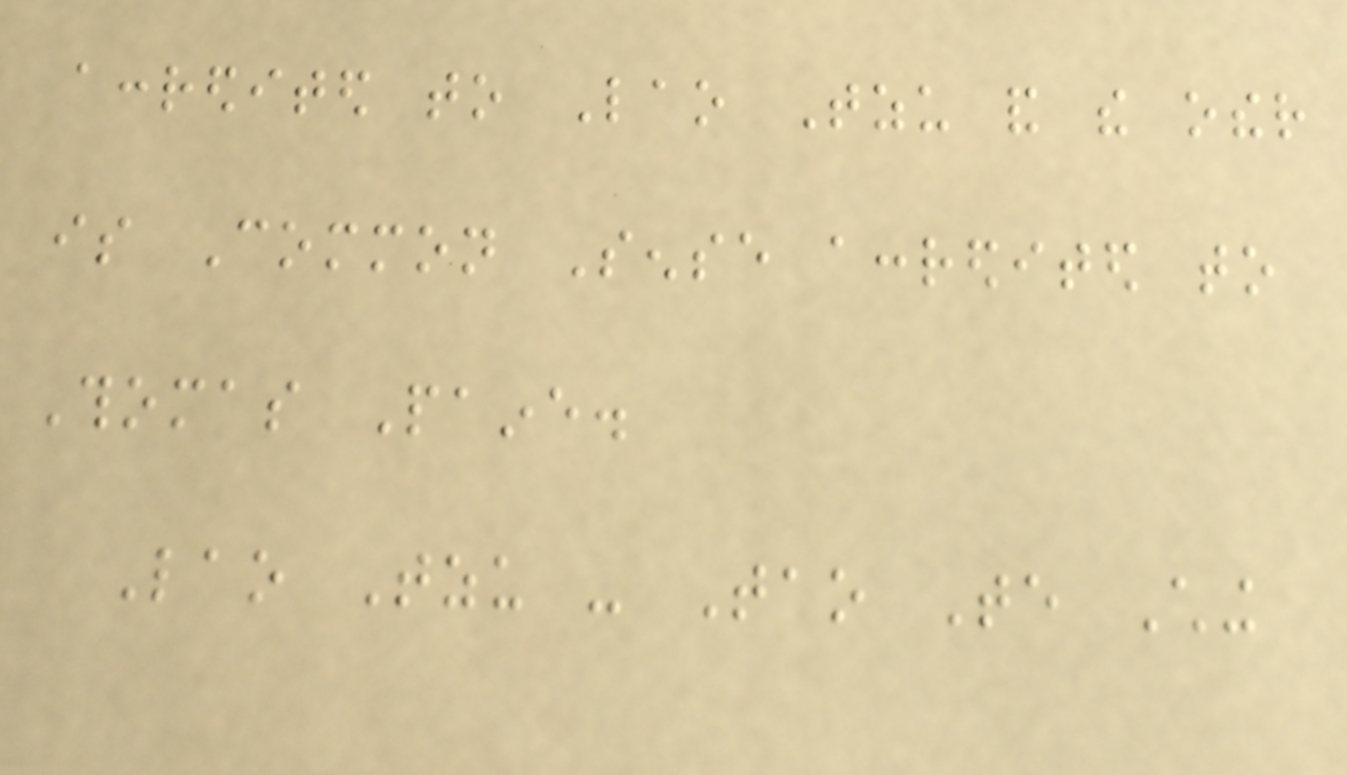accredited to Lao Tzu and the other
is Common Sense accredited to
Thomas Paine.
Lao Tzu - Tao Te Ching
